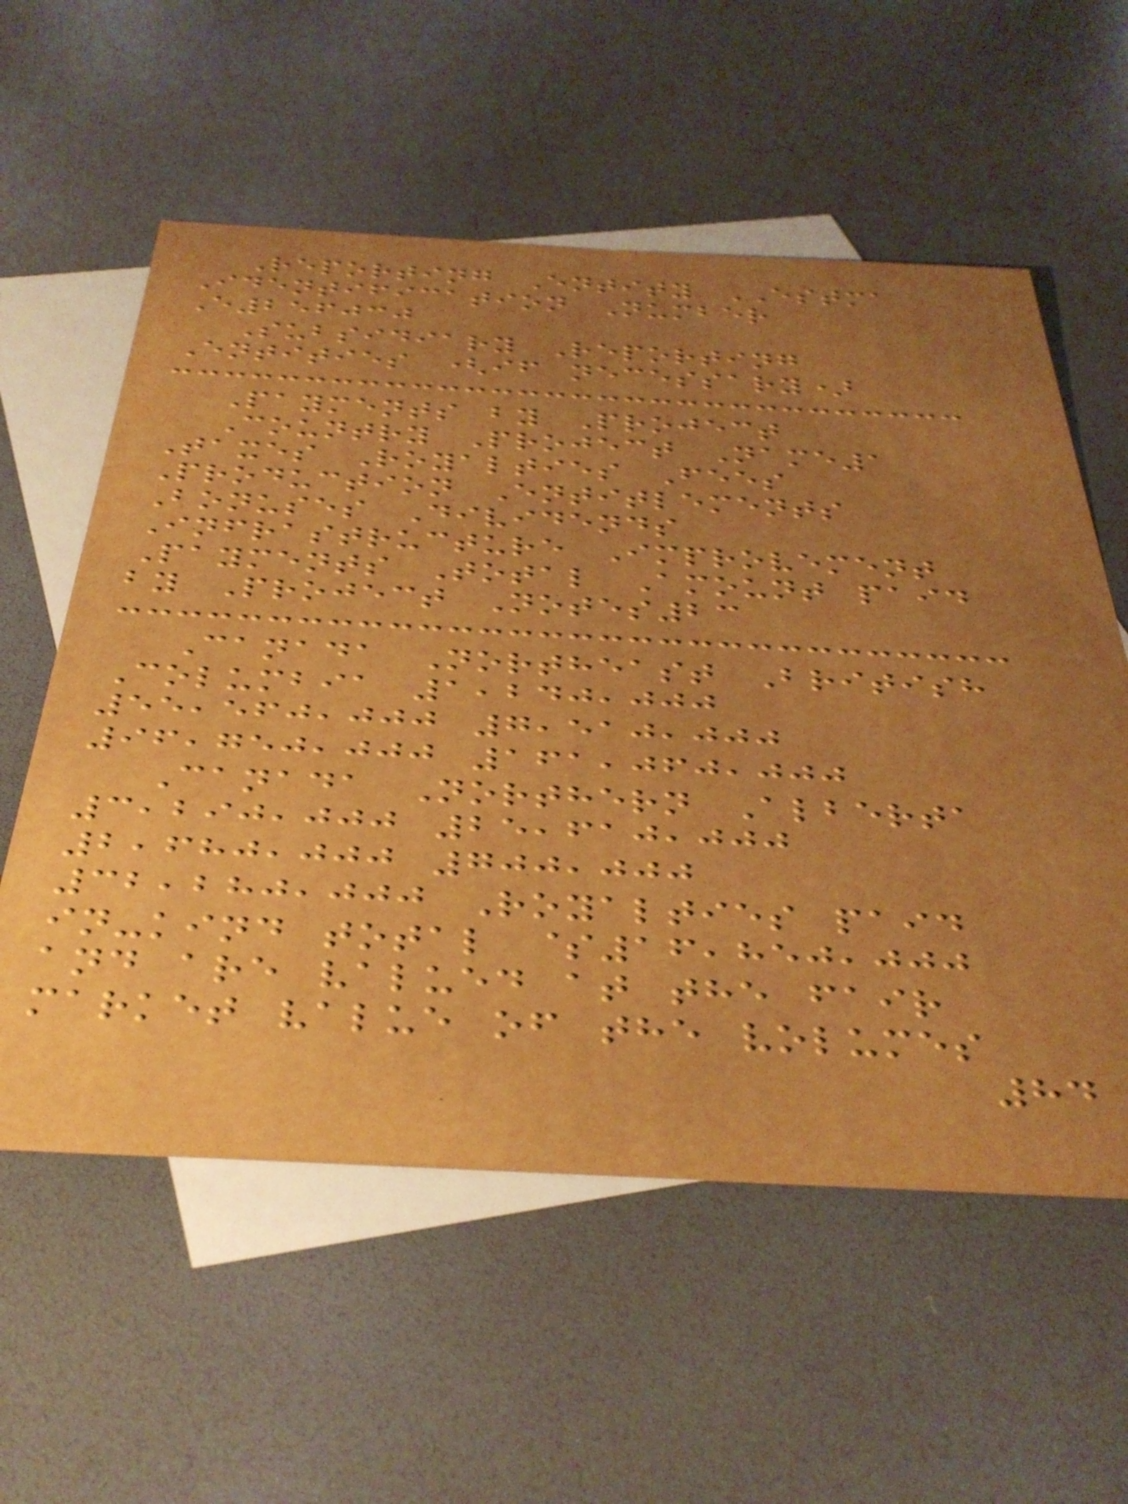Reporting Entity ESTMA
Identification Number
E256030
Subsidiary Reporting
Entities (if necessary)
Payments by Project
Country Project Name1
Taxes Royalties Fees
Production Entitlements
Bonuses Dividends
Infrastructure Improvement
Payments Total Amount paid
by Project Notes23
Canada Northeast British
Columbia 1,240,000
55,560,000 7,510,000
96,750,000 161,060,000
Canada Northern Alberta
3,290,000 25,610,000
2,680,000 700,000
32,280,000 Royalties paid
in-kind total $16,850,000
and are valued at the fair
market value of the volumes
84
